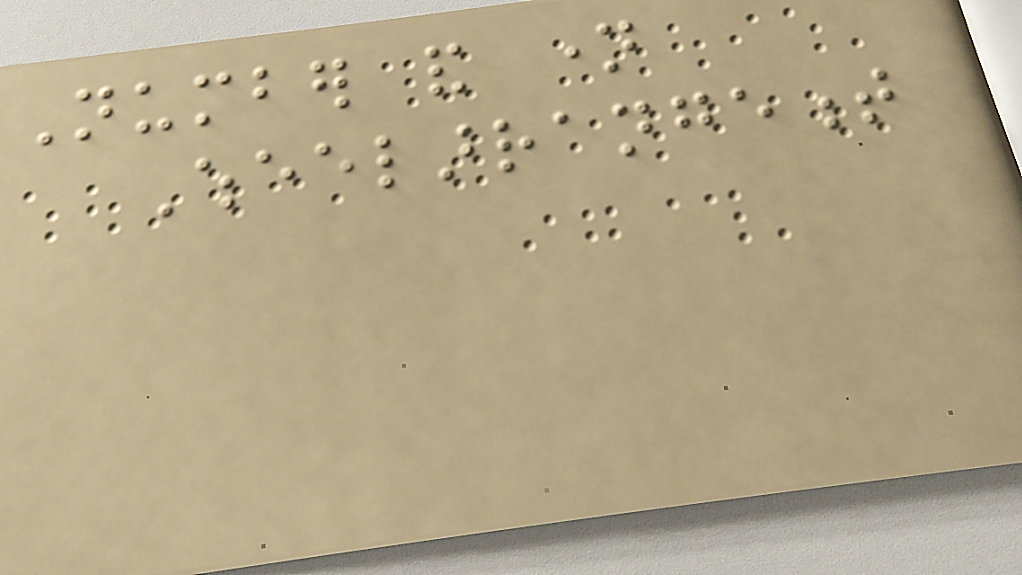Number and name
Wheelarrangement
